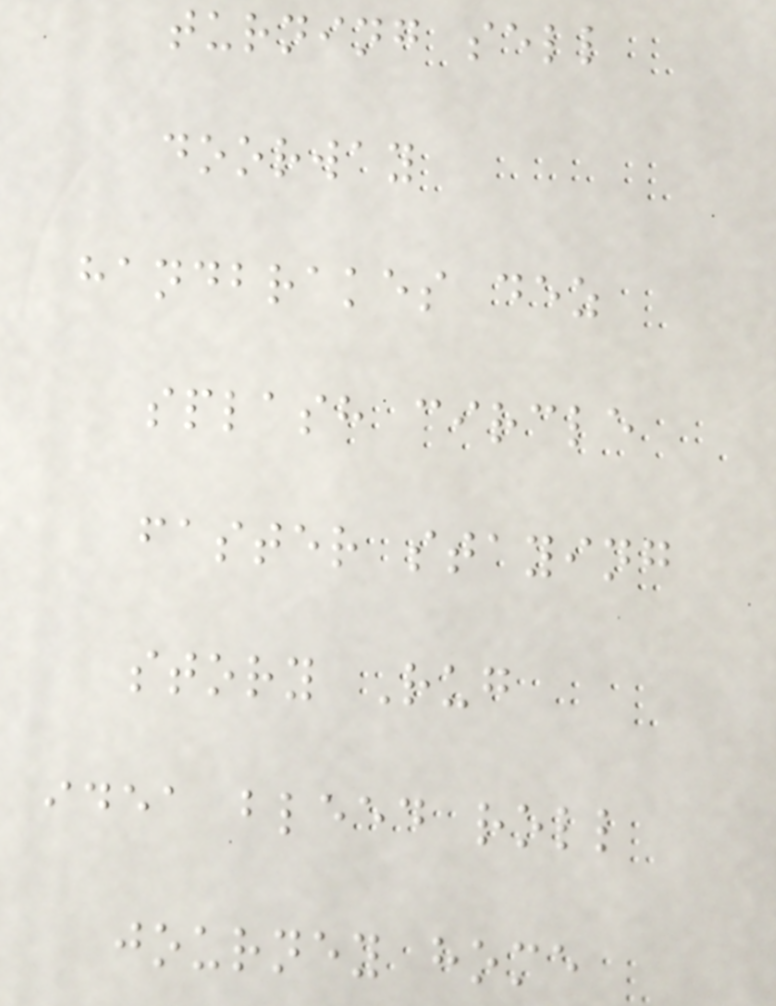turning sell
doorway
handbrakes dez
splash circle
faster staying
story Rug
idea bleed roll
journey home
